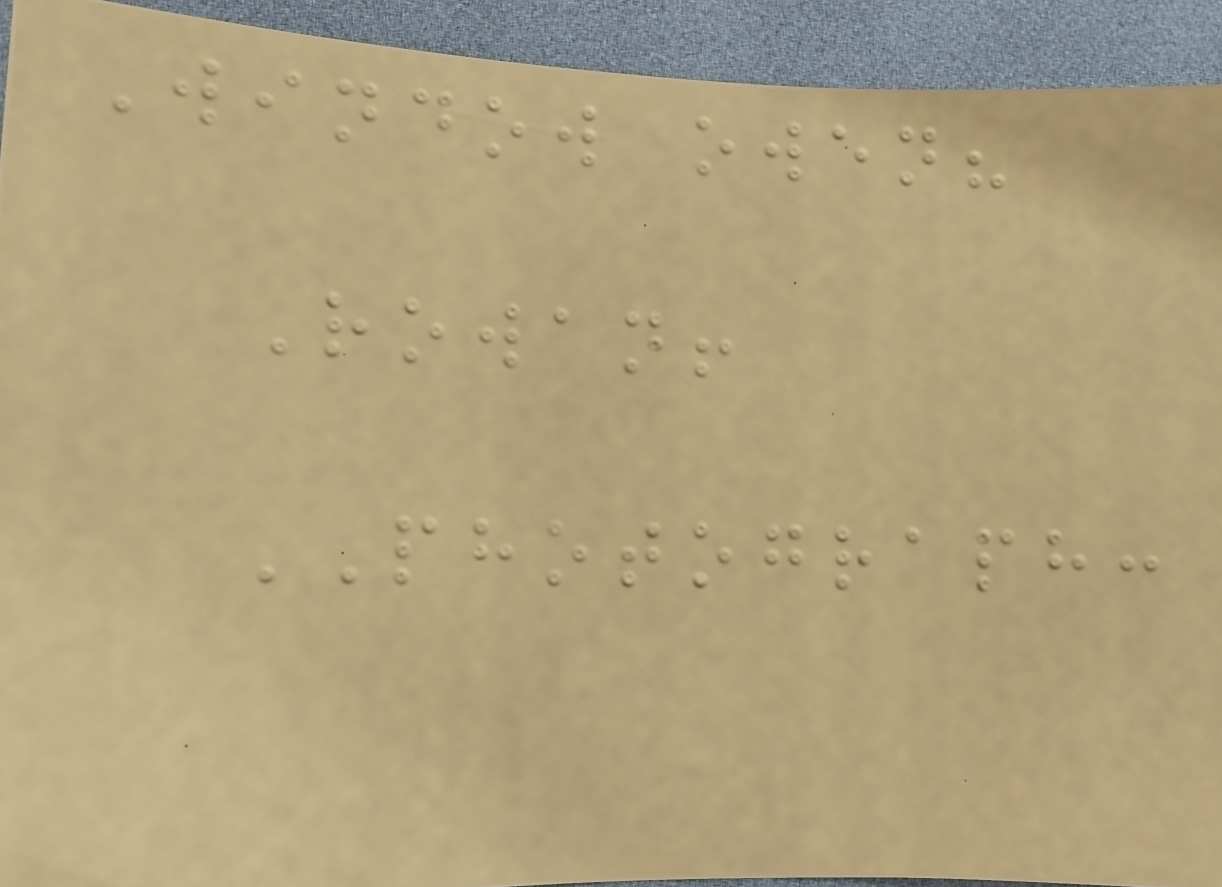Window owen?
Rowan!
PHOTOGRAPH:
